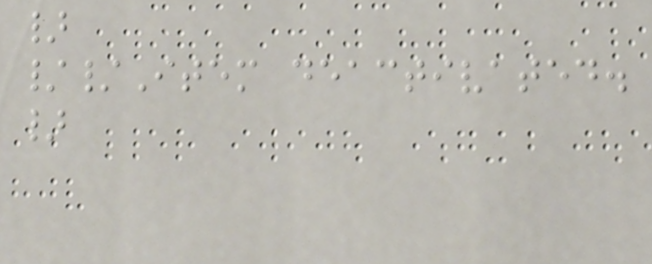}
//Item deactivated.
}
